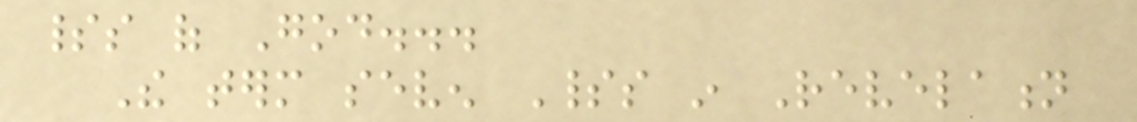spirits of God...
The term seven Spirits in Revelation
